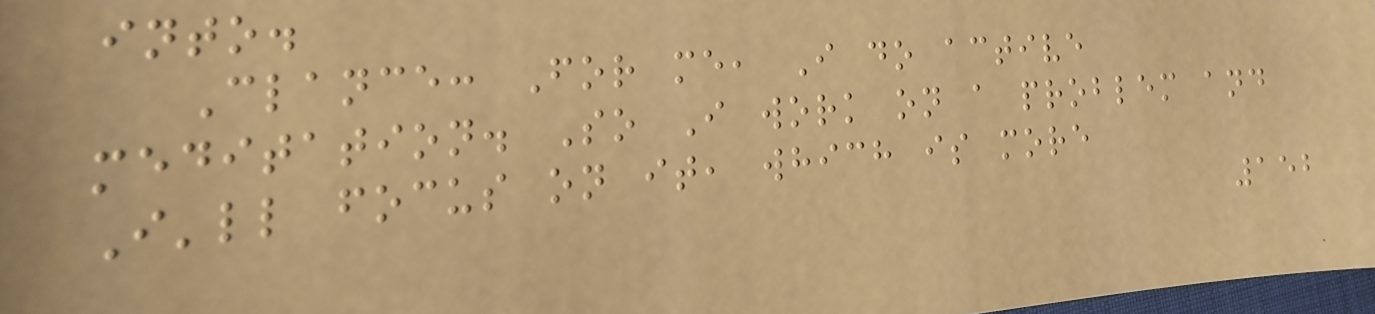into.
Clance: For me, I do active
meditation. So I work on a problem and
I'll focus on it, which is more
152
